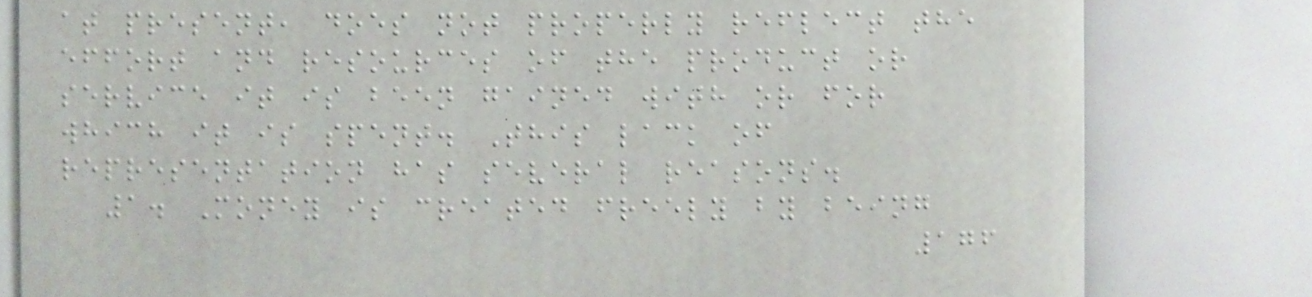at present, does not properly reflect the
effort and resources of the product or
service it is been gained with or for
which it is spent. This lack of
representation has several reasons.
1. Money is created freely by being
176
